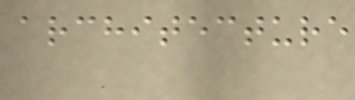architecture
